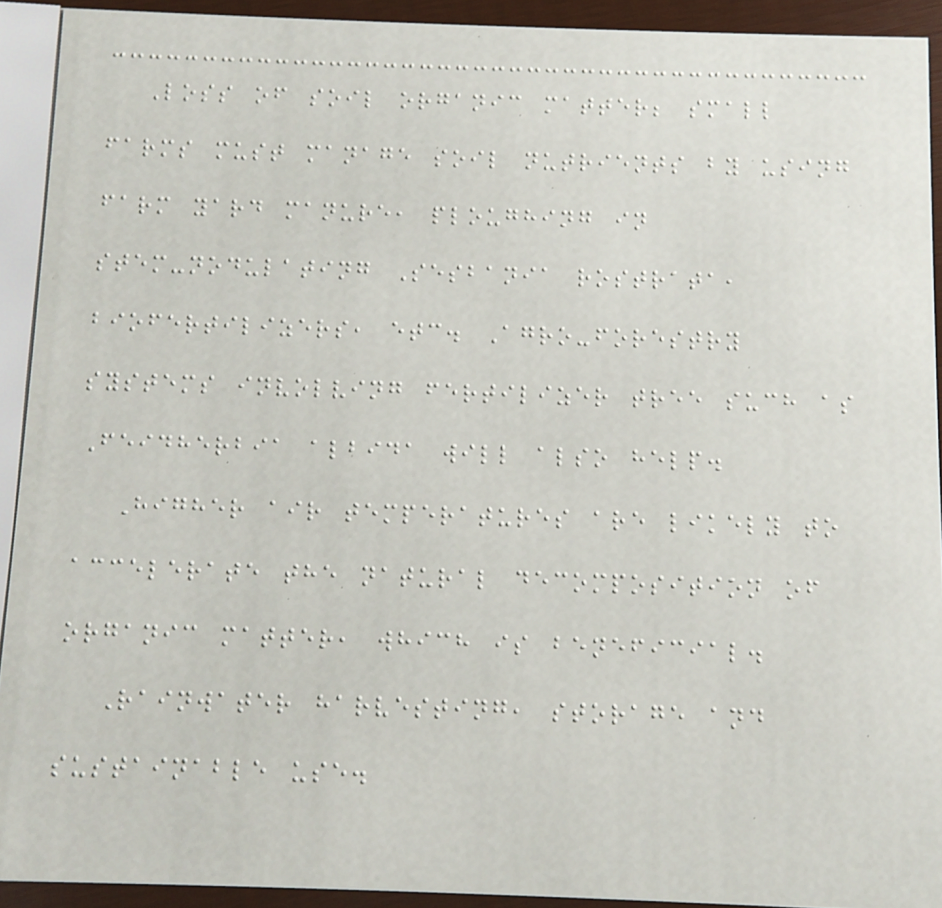Loss of soil organic matter; small
farms must manage soil nutrients by using
farm yard manure, ploughing in
stem-nodulating Sesbania rostrata,
biofertilizers, etc. Agro-forestry
systems involving fertilizer tree such as
Feidherbia albida will also help.
Higher air temperatures are likely to
accelerate the natural decomposition of
organic matter, which is beneficial.
Rainwater harvesting, storage and
sustainable use.
